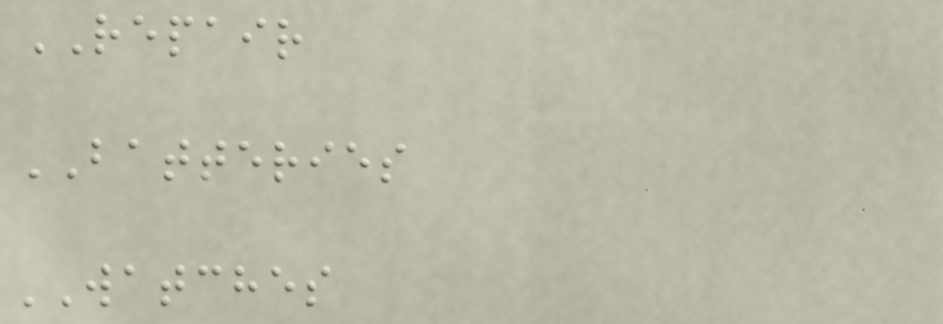REPAIR
BATTERIES
WATCHES
